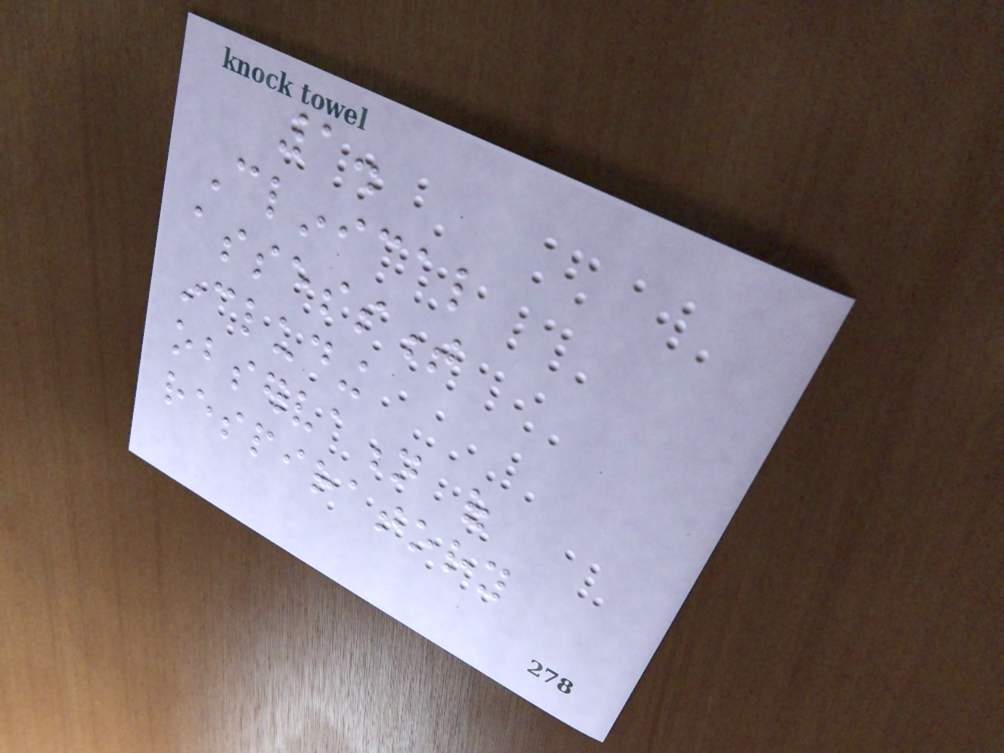1.
Clinical
assessment
including
observation of
respiratory
